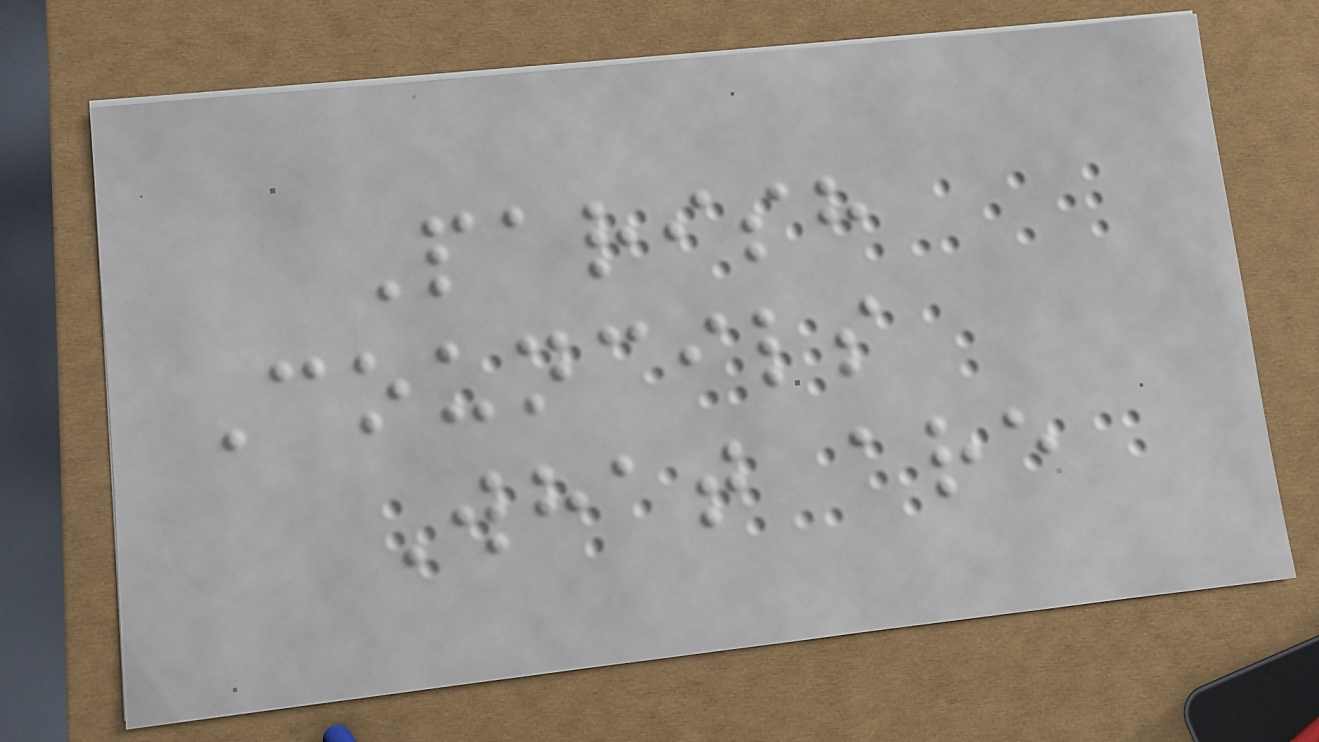Parish
Councils
What are
